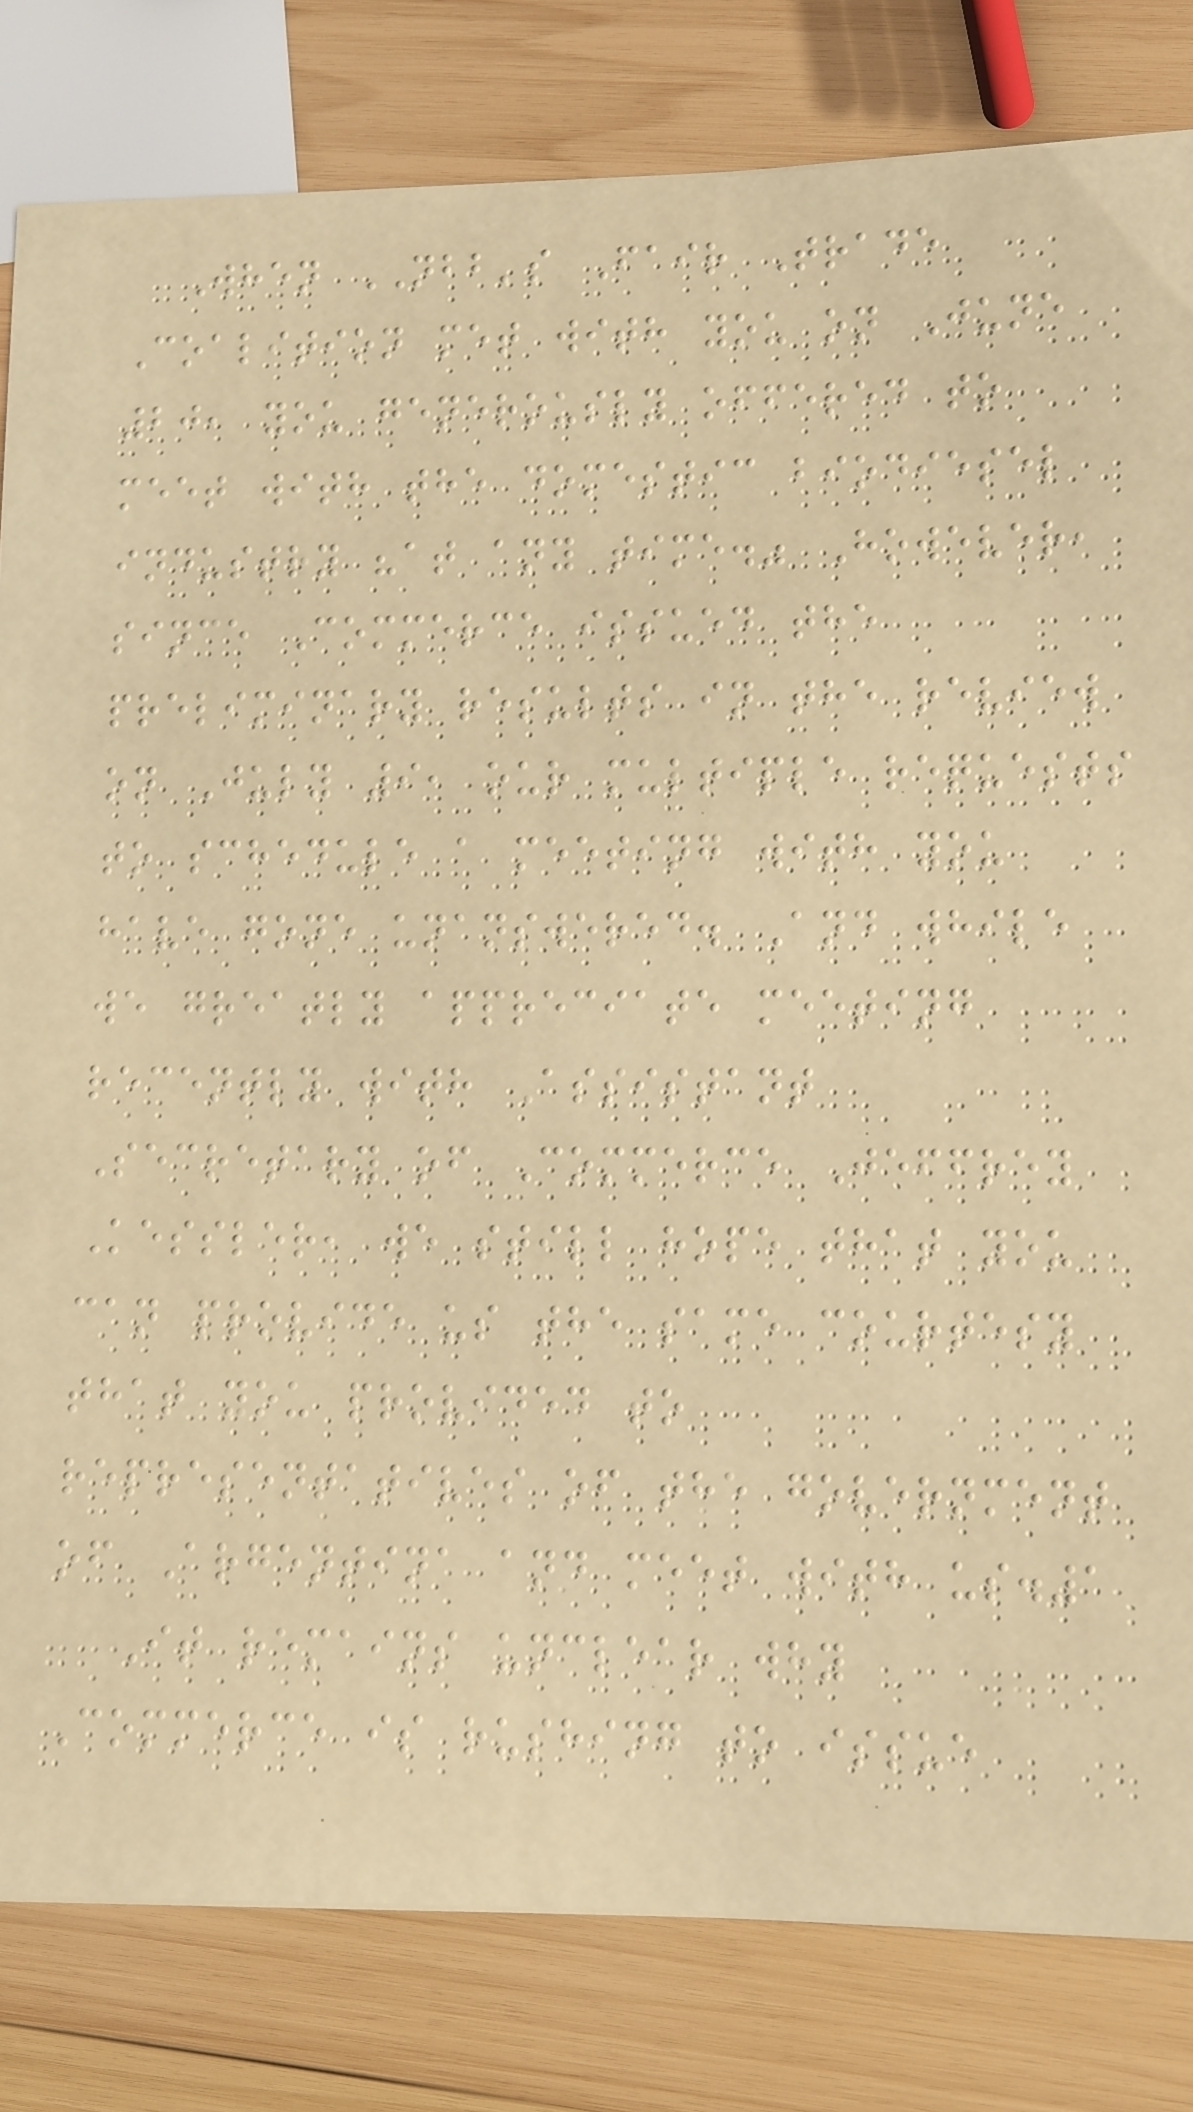When NBB's Fair Trade
Coalition met with you on June
20, you generously offered to
meet with the domestic biodiesel
industry "at any time." However,
since Commerce issued the
preliminary results in the review
on July 9, our multiple requests
to schedule a meeting with you
have gone unanswered. And while
we greatly appreciate meeting
recently with Assistant
Secretary of Commerce Jeffrey
Kessler, we still hope that you
can provide us the same courtesy
that you provided to
representatives of the government
of Argentina and meet with us.1
It remains unclear why
Commerce is rushing to issue
